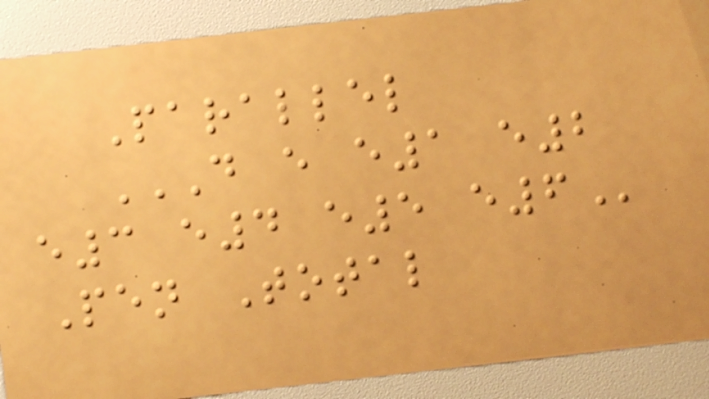Parallel
D E E1 E2
E3 E4 E5 E6
Pen Total
